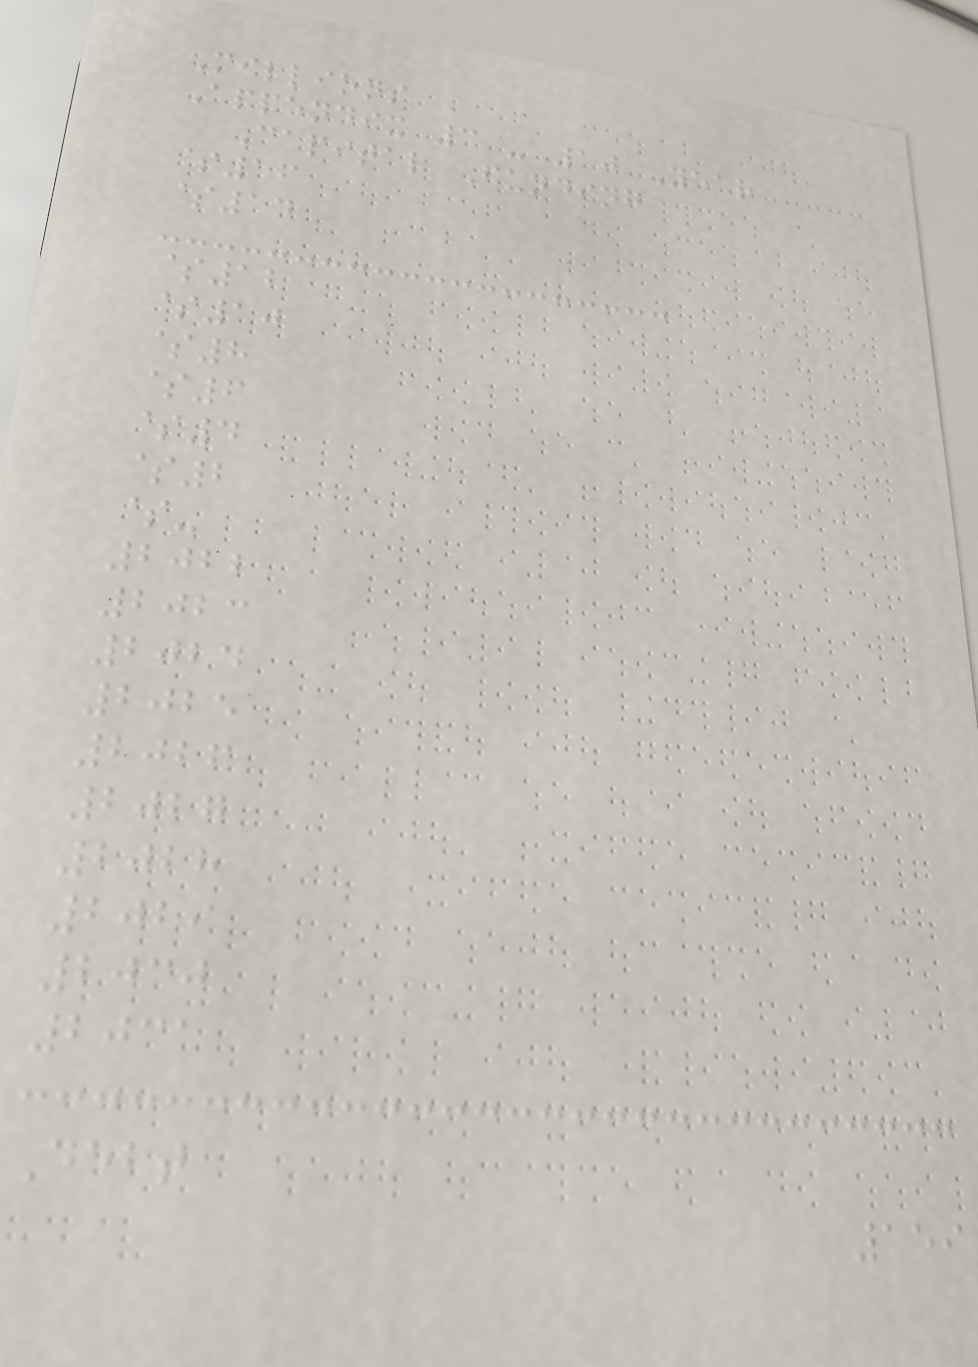Millions
Appendix 3 - 10 Year
Capital Funding
$16
$14
$12
$10
$8
$6
$4
$2
$-
2022
2023
2024
2025
2026
2027
2028
2029
2030
2031
Debt
159
